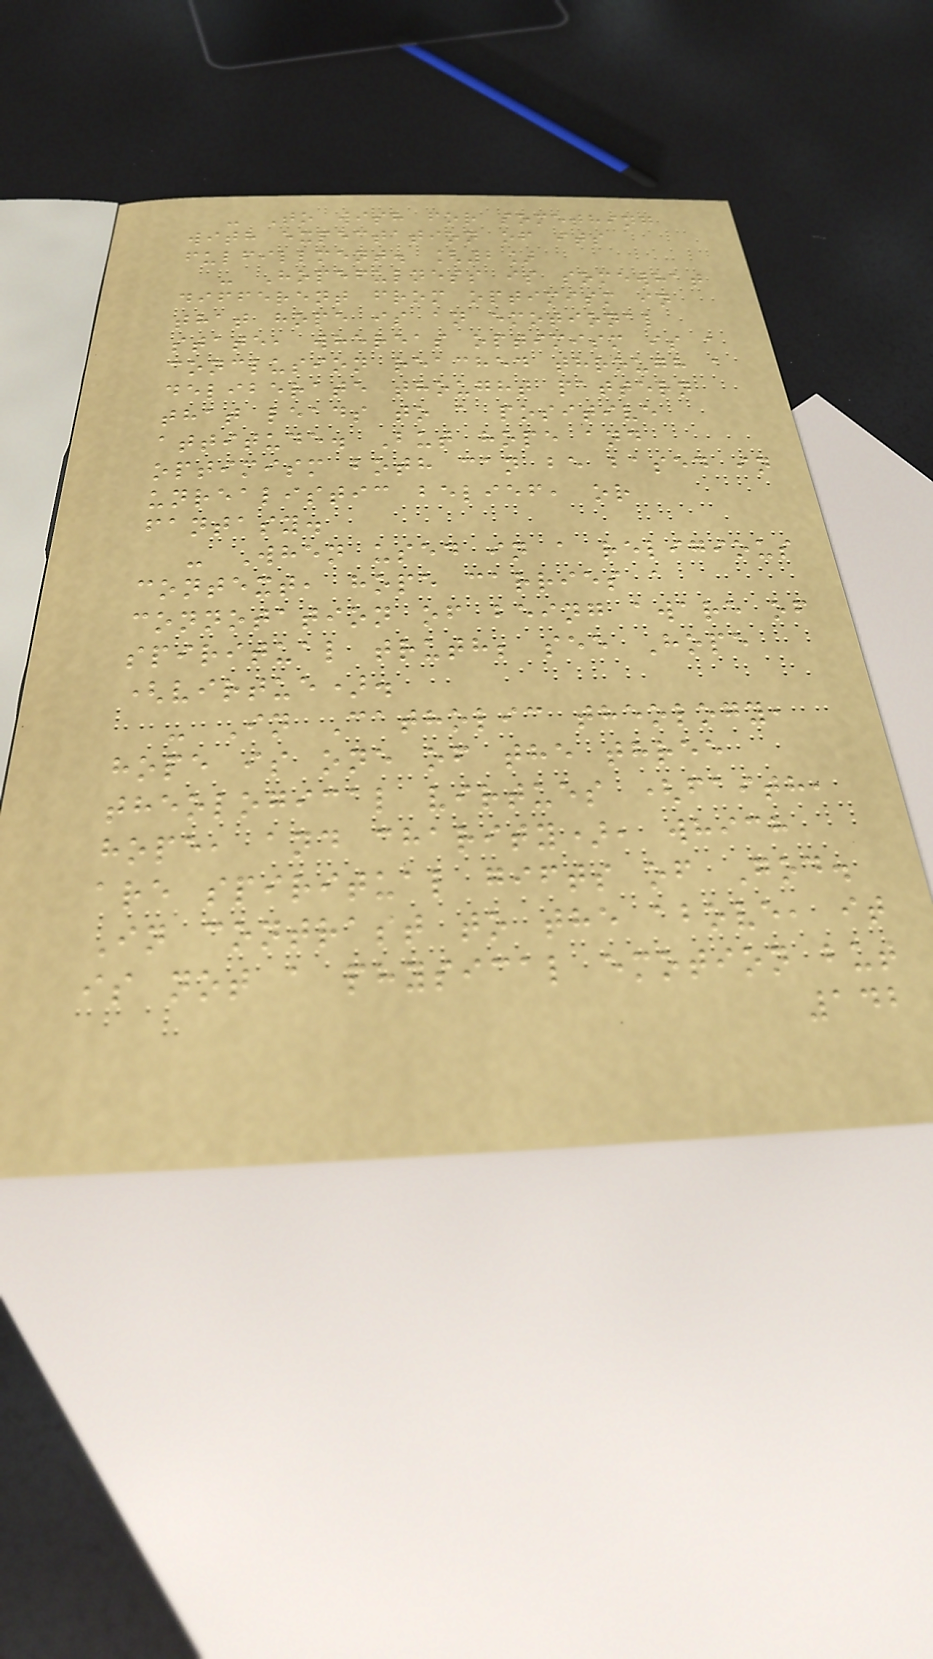- To wish for something
with expectation of its
fulfillment. [2]
- Hopefulness is somewhat
different from optimism in
that hope is an emotional
state, whereas optimism is a
conclusion reached through a
deliberate thought pattern
that leads to a positive
attitude. But hope and
optimism both can be based in
unrealistic belief, or
fantasy.
- When used in a religious
context, hope carries a
connotation of being aware of
spiritual truth; see Hope
(virtue).
- In Catholic theology,
hope is one of the three
theological virtues (faith,
hope, and charity), which
are spiritual gifts of God.
In contrast to the above, it
is not a physical emotion but
142
